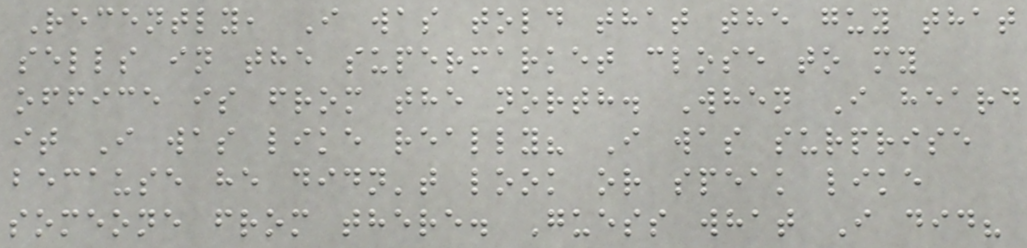Recently, I was told that the guy that
sells in the supermarket close to my
office is from the north. When I heard
it I was like really? I was surprise
because he didn't look or speak like
someone from there. Guess what I did?
